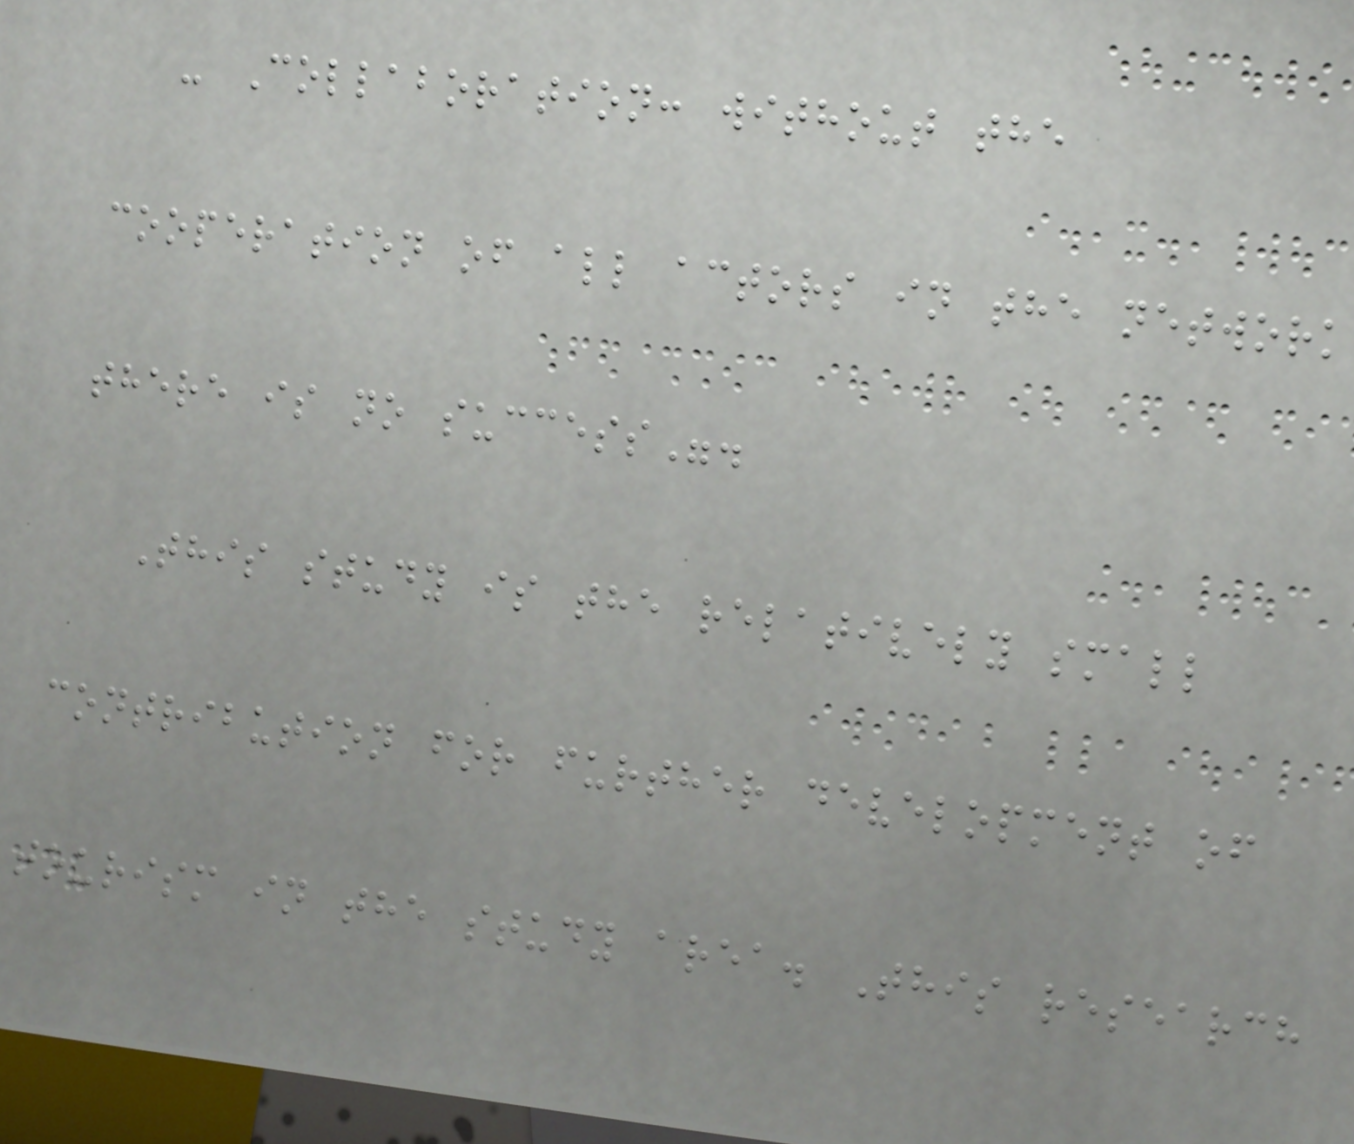- Collaboration: without the
cooperation of all actors in the network
there is no success".
This study is the relatively small
contribution for further development of
tourism in the study area. This research
